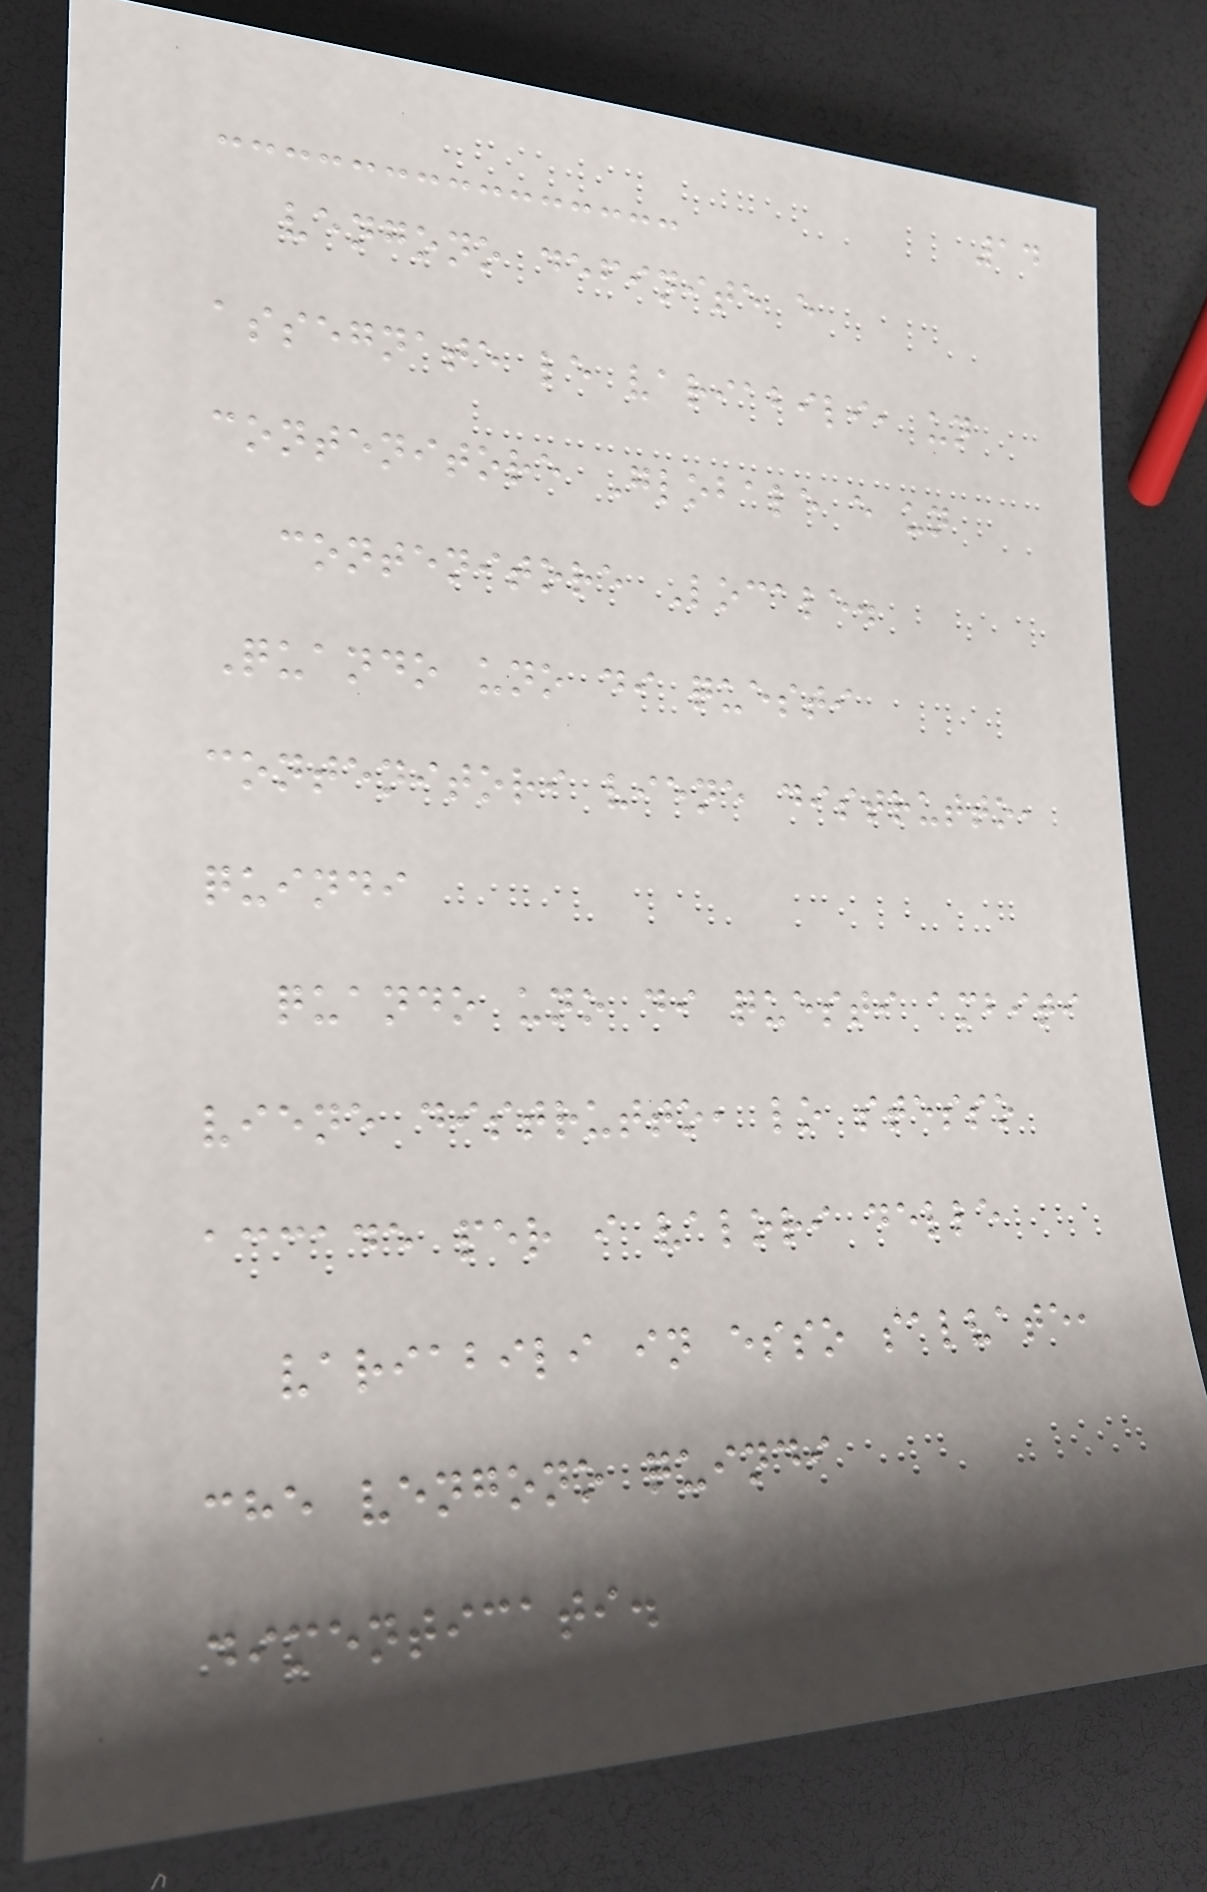14
vengono definite e
assegnate le variabili, un
contenitore Globale e un
contenitore Locale.
Quando uno di questi
contenitori viene distrutto,
quindi
quando uno di questi ambiti
viene distrutto, lo stesso
accade per i valori delle
variabili in esso salvate,
che vengono quindi
dimenticati.
